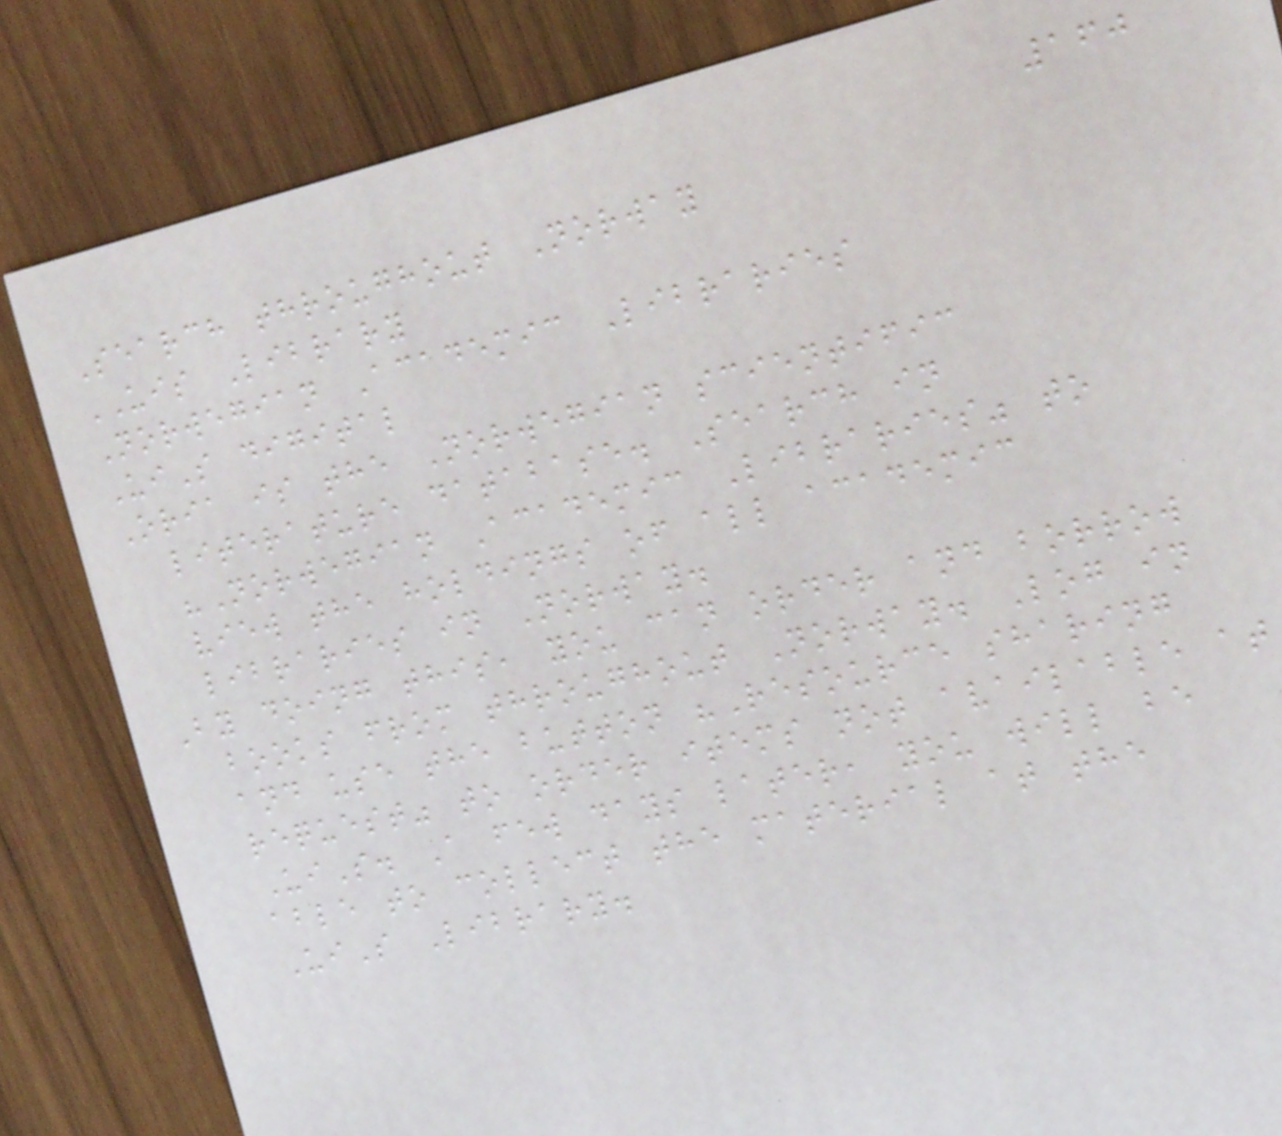160
Search throughout Norway
UIS Library
Norwegian Academic Libraries
UiS digital
Oria is the Norwegian scientific
literature database. Search in
"Norwegian Academic Libraries" to
view the holdings of all academic
libraries in Norway.
By doing this, you can order and borrow
books from throughout Norway. Log in
and use the button "Resource sharing
request" to order items not available at
UiS. A few days later, you will be
able to collect the material at the
UiS Library.
